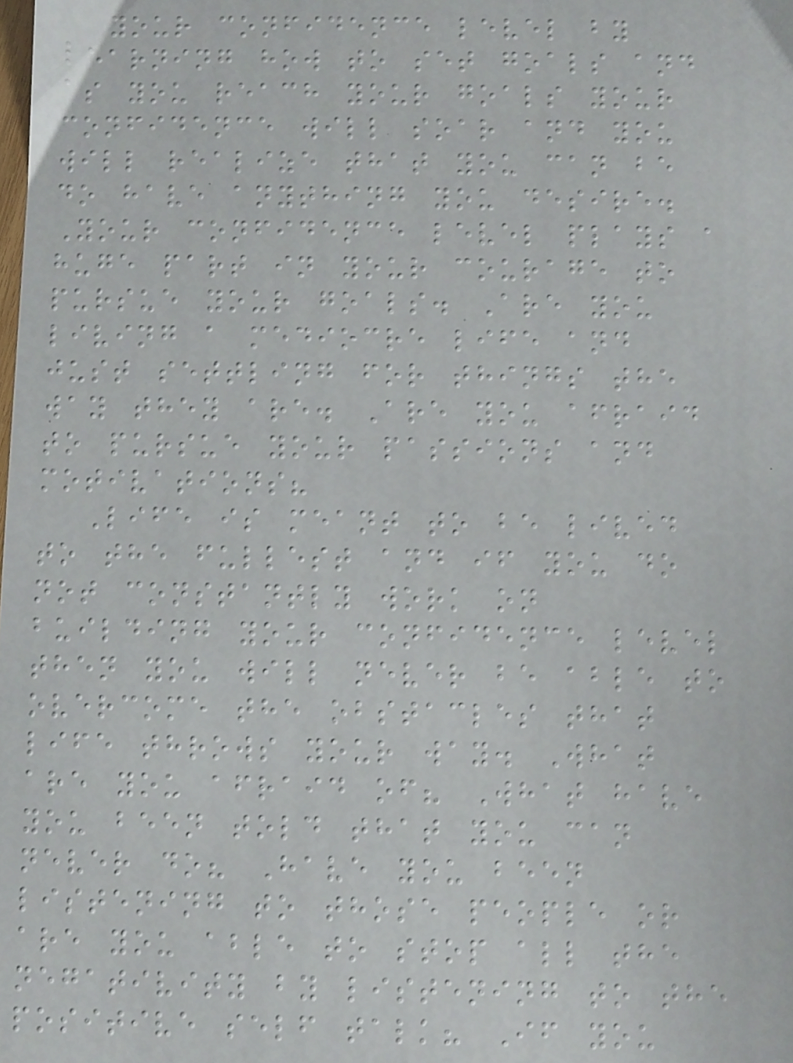your confidence level by
learning how to set goals and
as you reach your goals your
confidence will soar and you
will realize that you can be
do have anything you desire.
Your confidence level plays a
huge part in your courage to
pursue your goals. Are you
living a mediocre life and
just settling for things the
way they are. Are you afraid
to pursue your passions and
motivations?
Life is meant to be lived
to the fullest and if you do
not constantly work on
building your confidence level
then you will never be able to
overcome the obstacles that
life throws your way. What
are you afraid of? What have
you been told that you can
never do? Have you been
listening to those people or
are you able to stop all the
negativity by listening to the
positive self talk? If you
